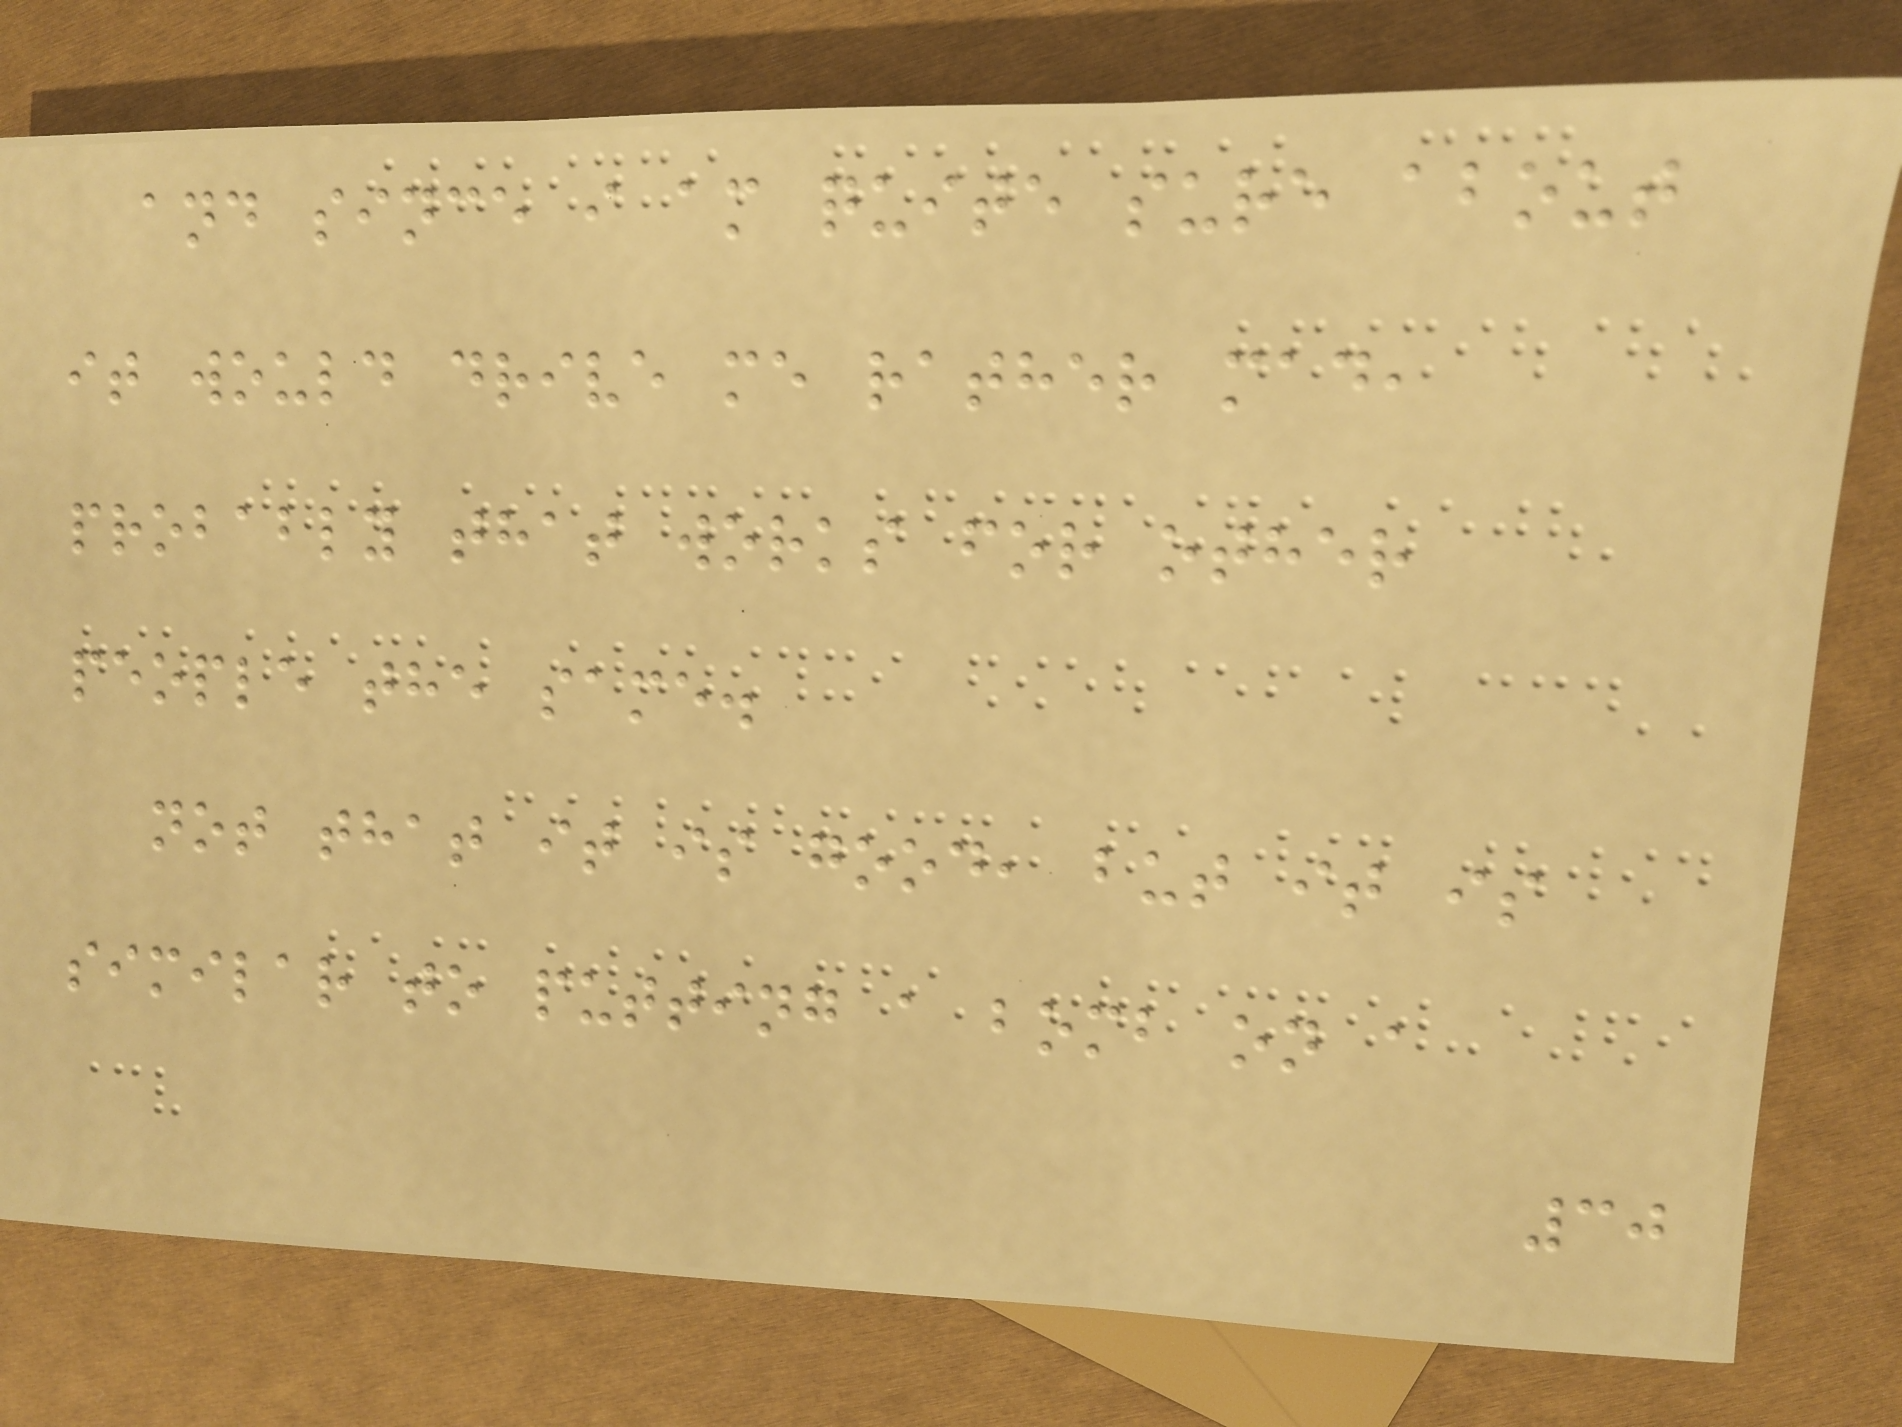and since i am quite sure about
it would drive me rather mad,
probably that works for other
people the same.
not that it is good, but it is
similar to putting a bomb on a
30
